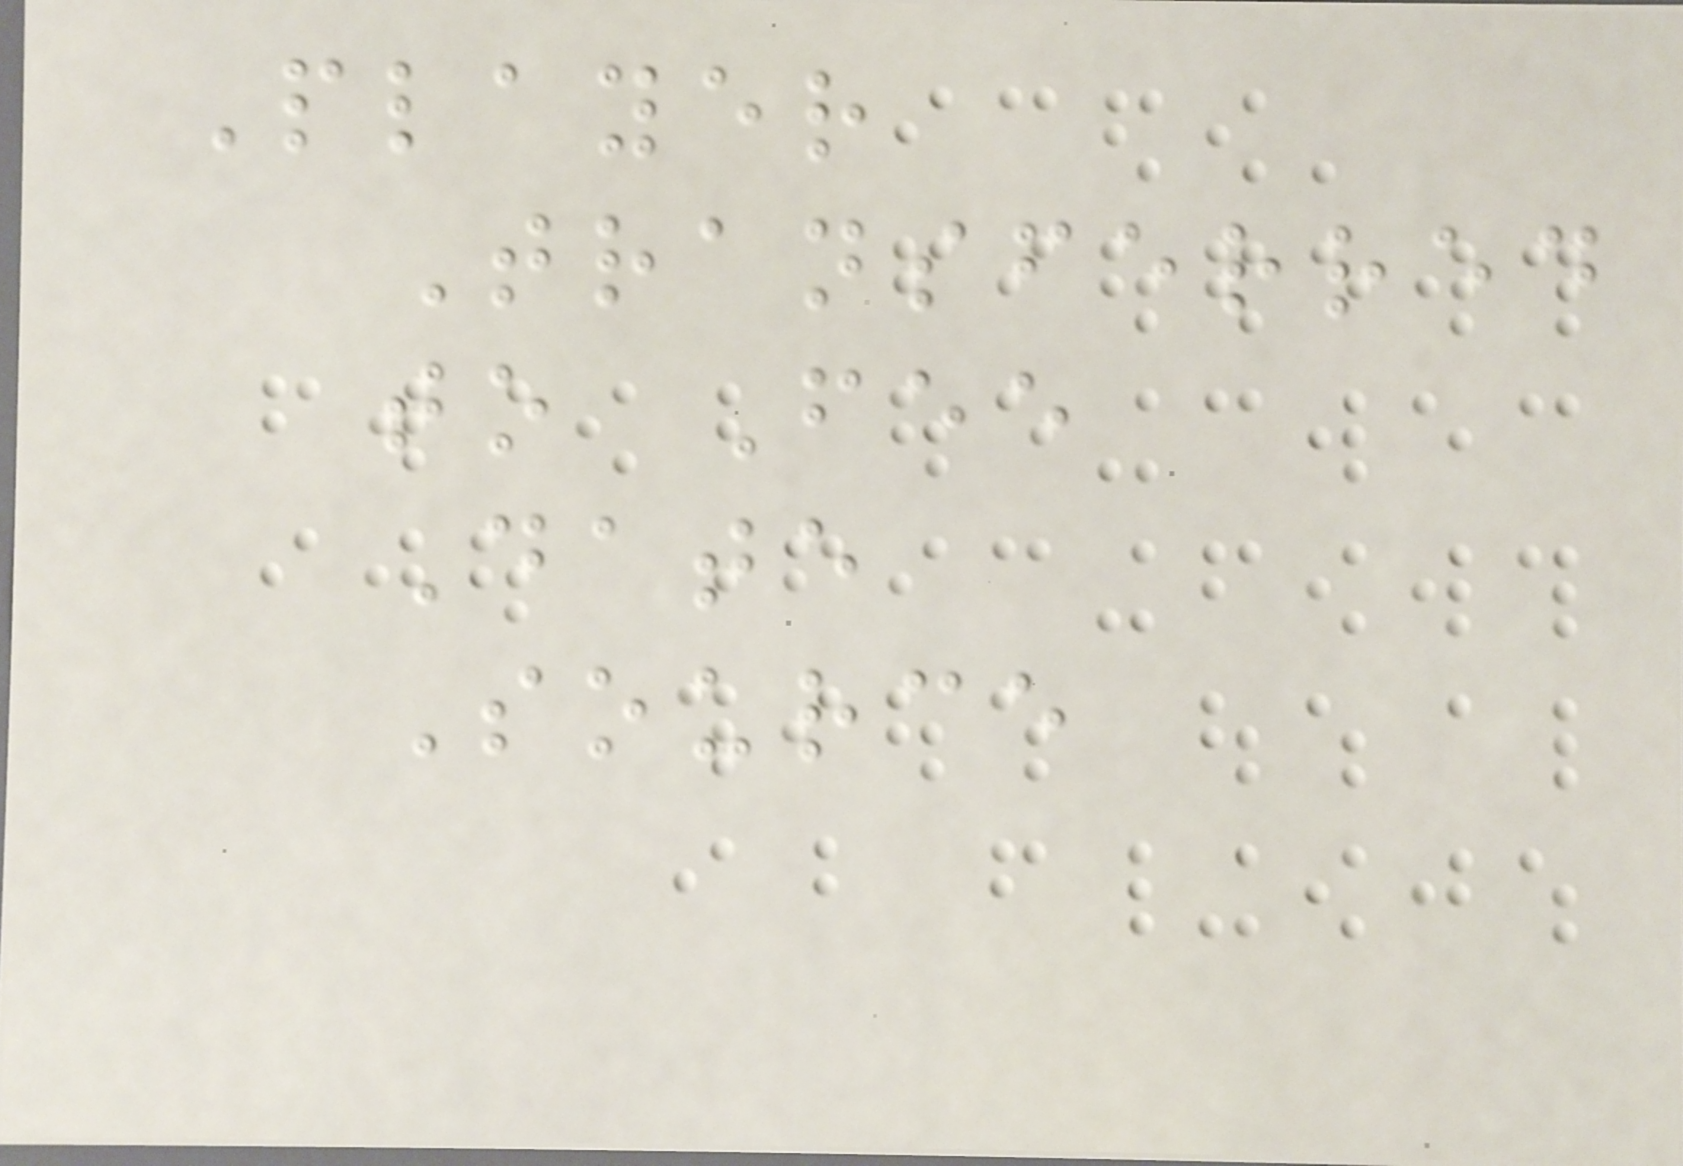Player
Transferred
to Fee
Date
Source
